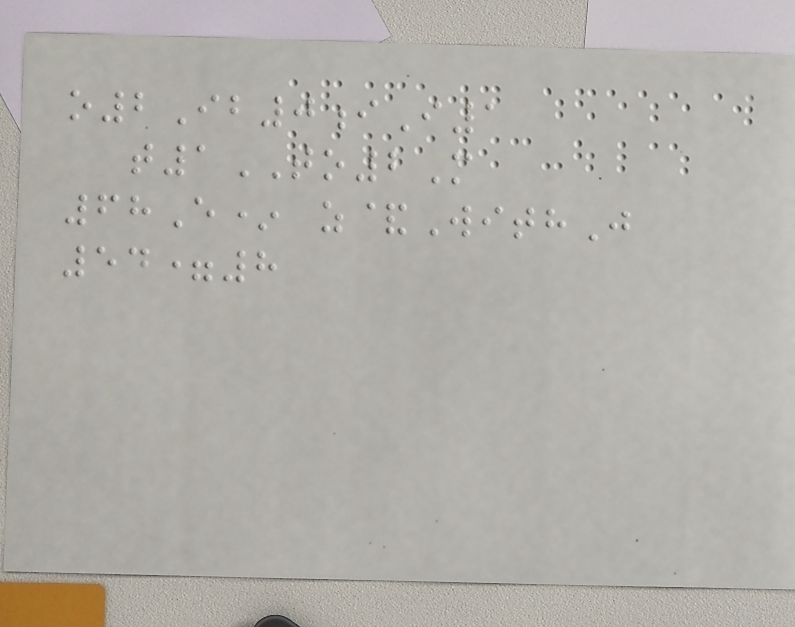o2Ib0iI1
t1TO2M
68E* z&WithJ
54=8
